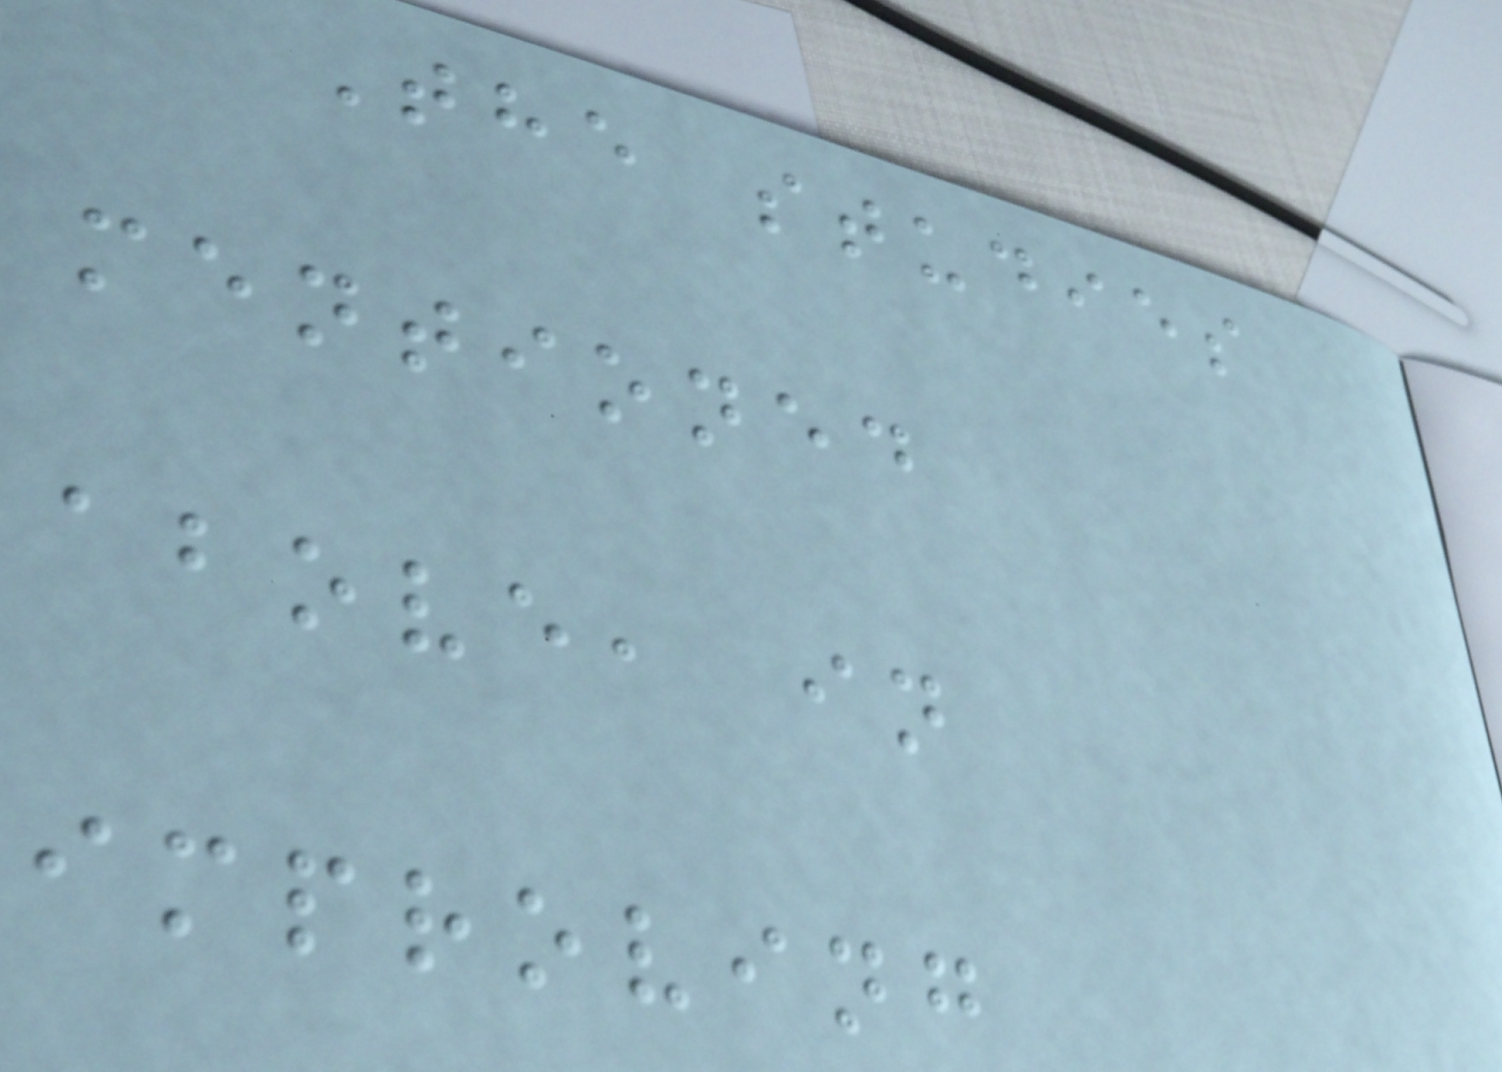The studies
mentioned
above, in
improving
